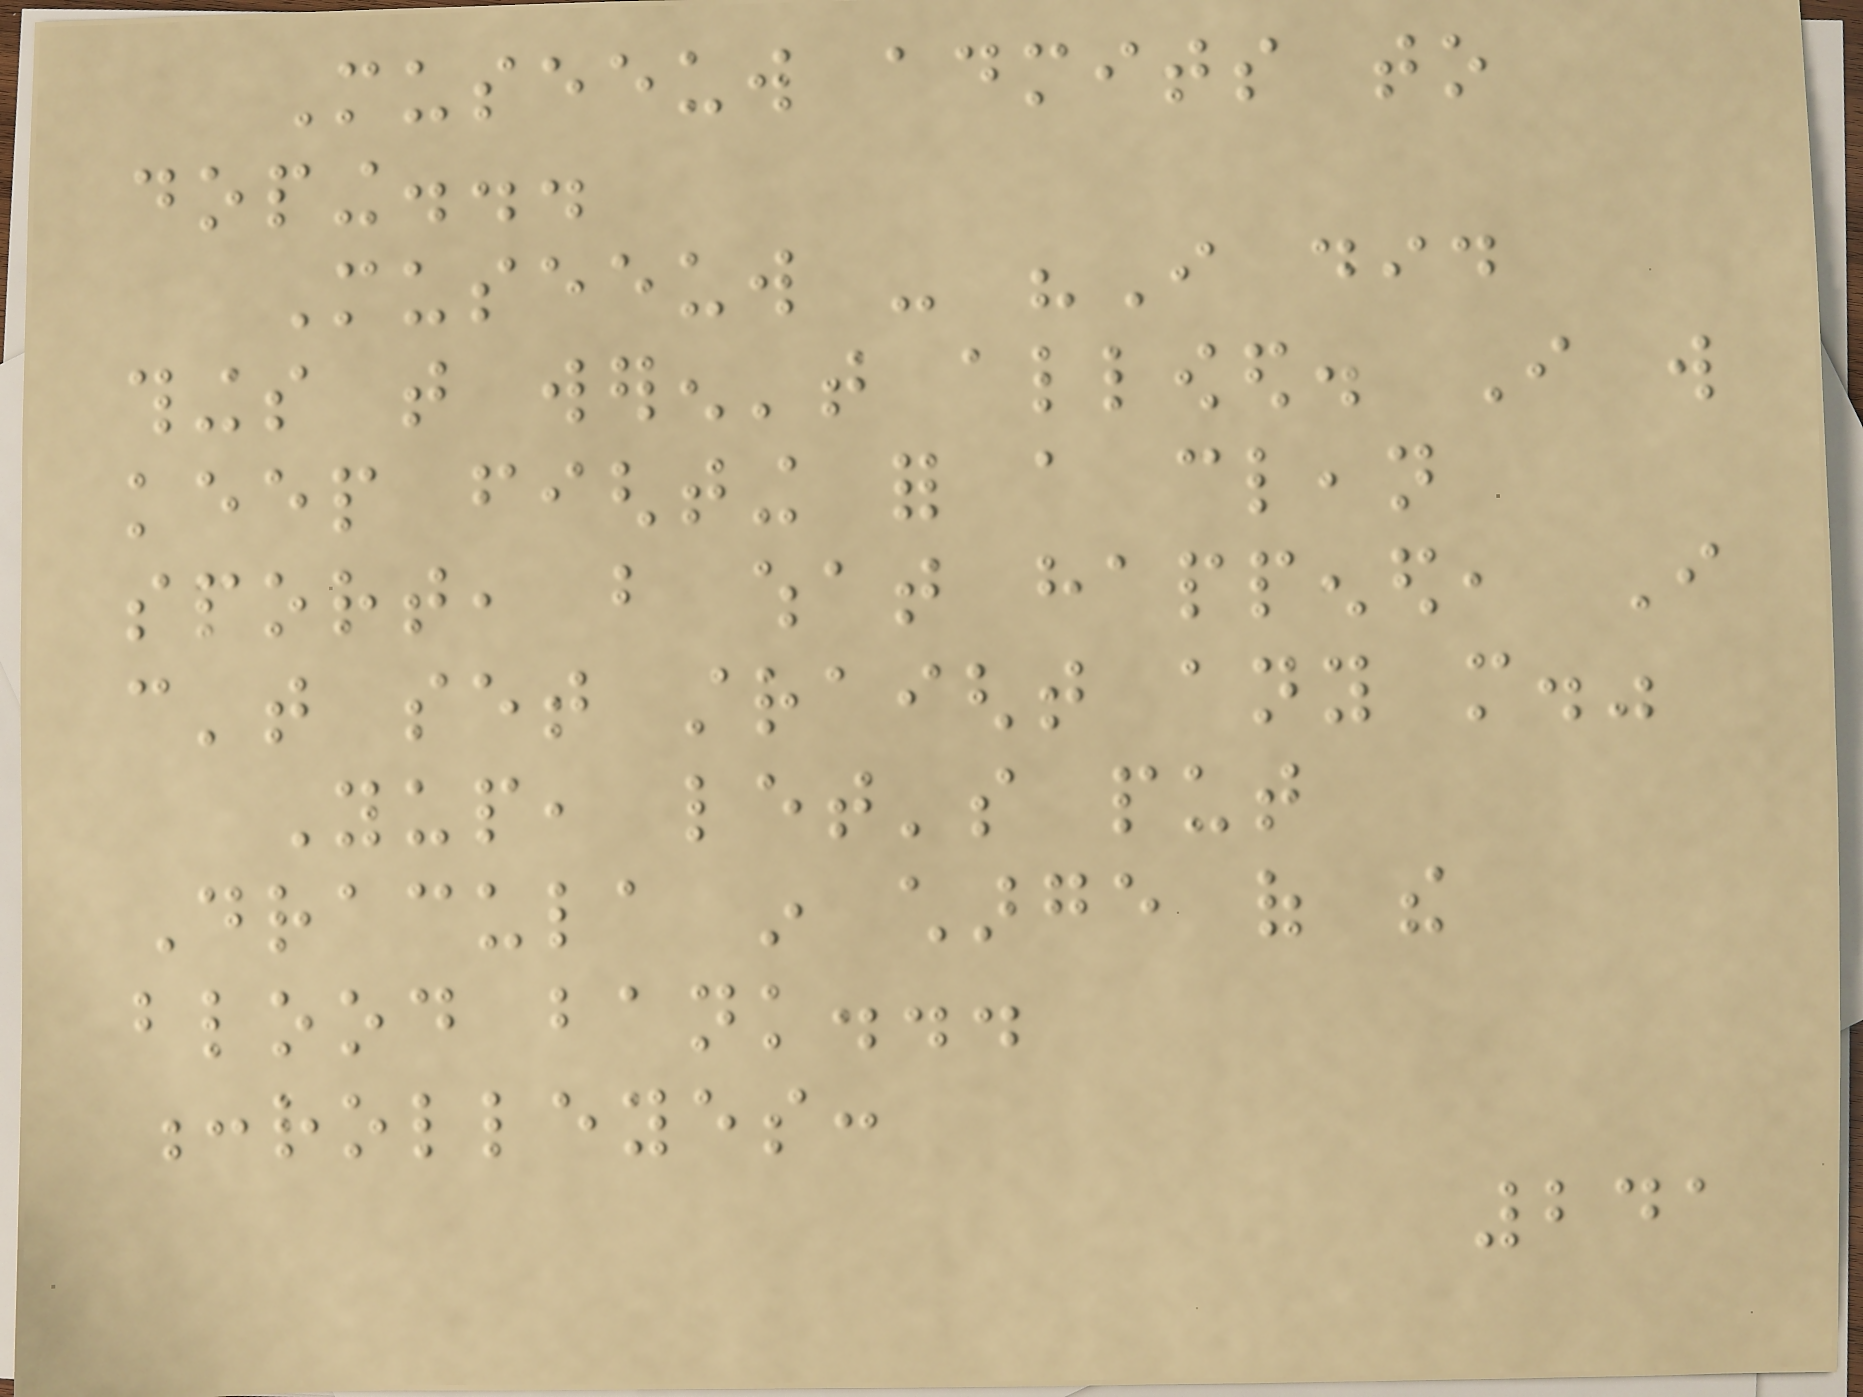Museeuw admits to
doping...
Museeuw - "I did
things that weren't allowed. I will
keep fighting for a clean
sport, but what happened, I
can't set straight any more."
Yup, let's put
Dracula in charge of the
blood bank...
:rolleyes:
241
